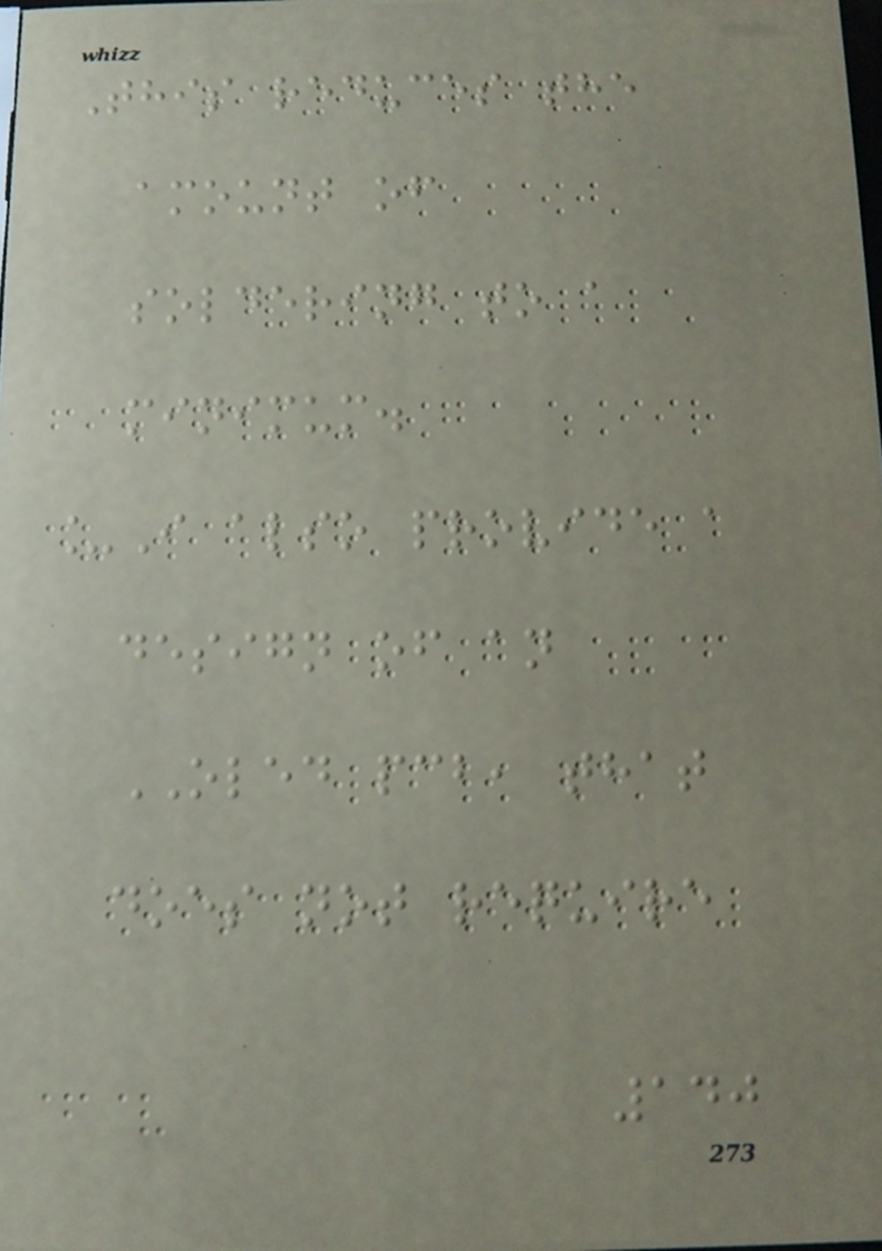This reduces the
amount of
soldering to a
minimum.
_I also provide a
design of an
OLED pcb, that
does not require
140
